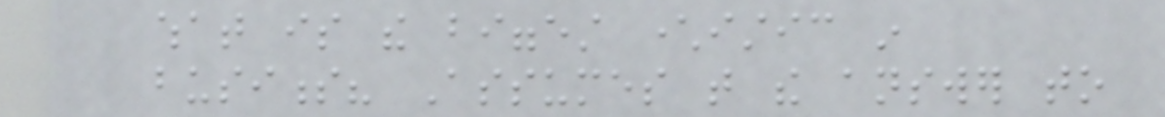what is the biggest characteristic in
business? Assumes that the answer to
